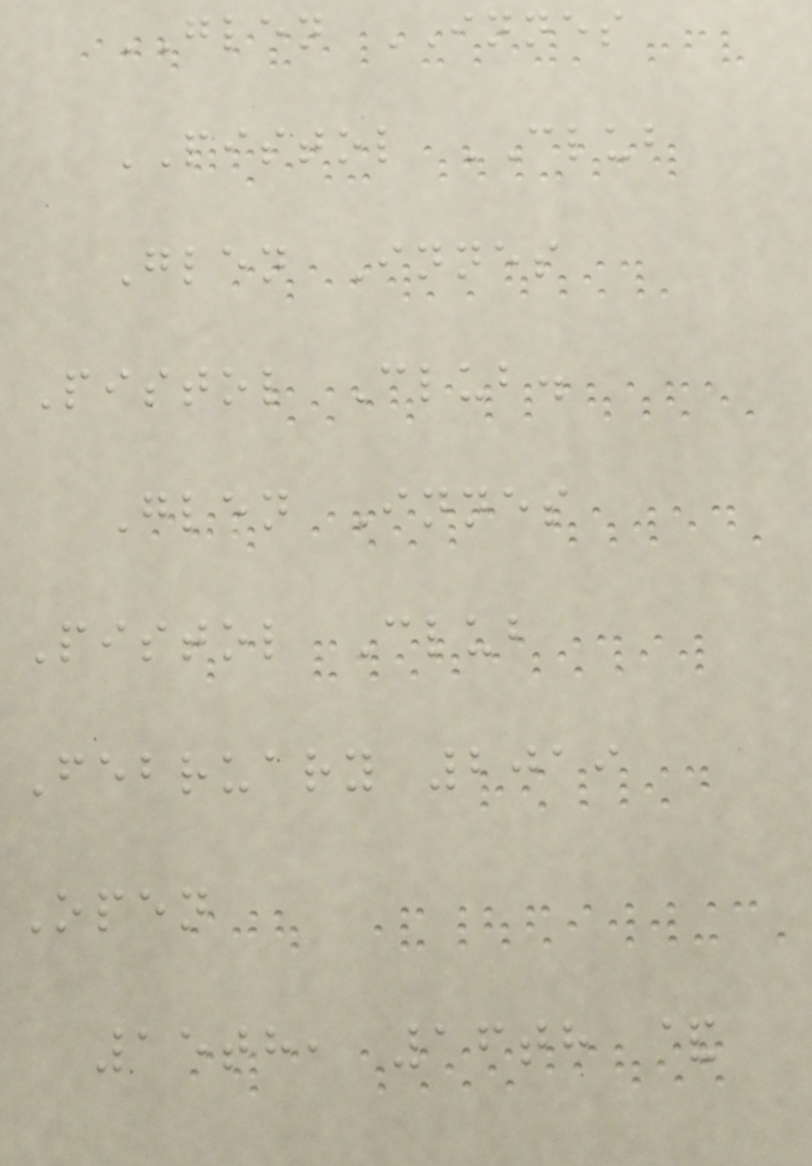GLEN INNES
PISTOL CLUB
Glen Innes
Pistol Club.
Glen Innes
Pistol Club
February 2019
Open
15th, 16th &
